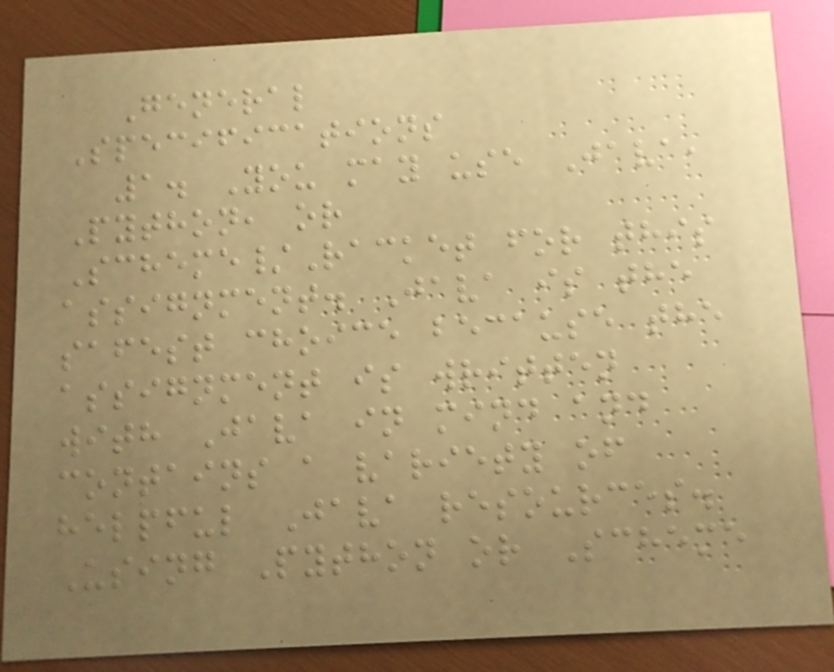General
Specifications
1. You may use Java,
Python, or
Scheme/Racket for this
assignment. Java is the
safest choice because the
assignment is written
with Java in mind and
contains a variety of
helpful Java resources.
Using Python or Scheme
